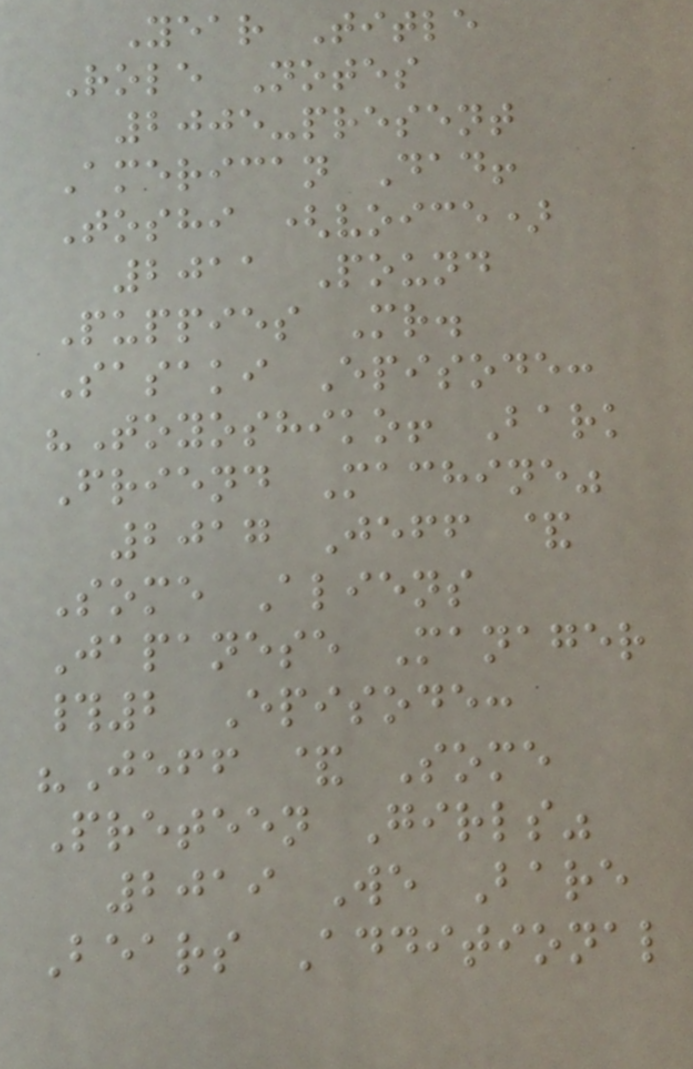Year Title
Role Notes
2005-present
American Dad!
Toshi (voice)
2011 Pound
Puppies Mr.
Sasaki Episode:
"Toyoshiko! Bark
Friend Machine"
2017 Jeff &
Some Aliens
Japanese Manager
#2 Episode:
"Jeff & Some
Preteen Girls"
2019 We Bare
Bears Additional
